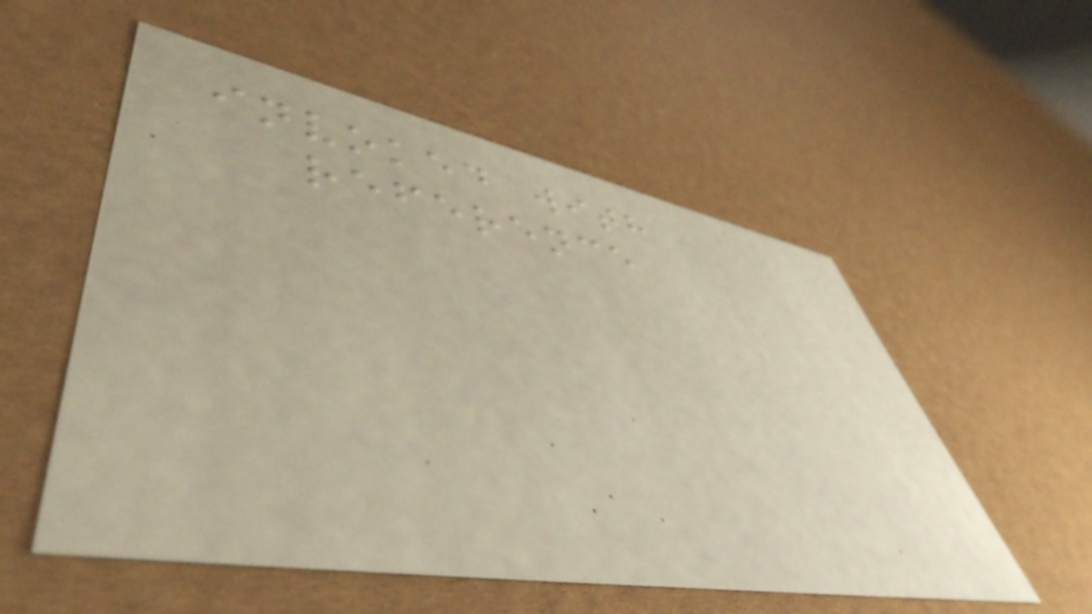invoked with
reference
